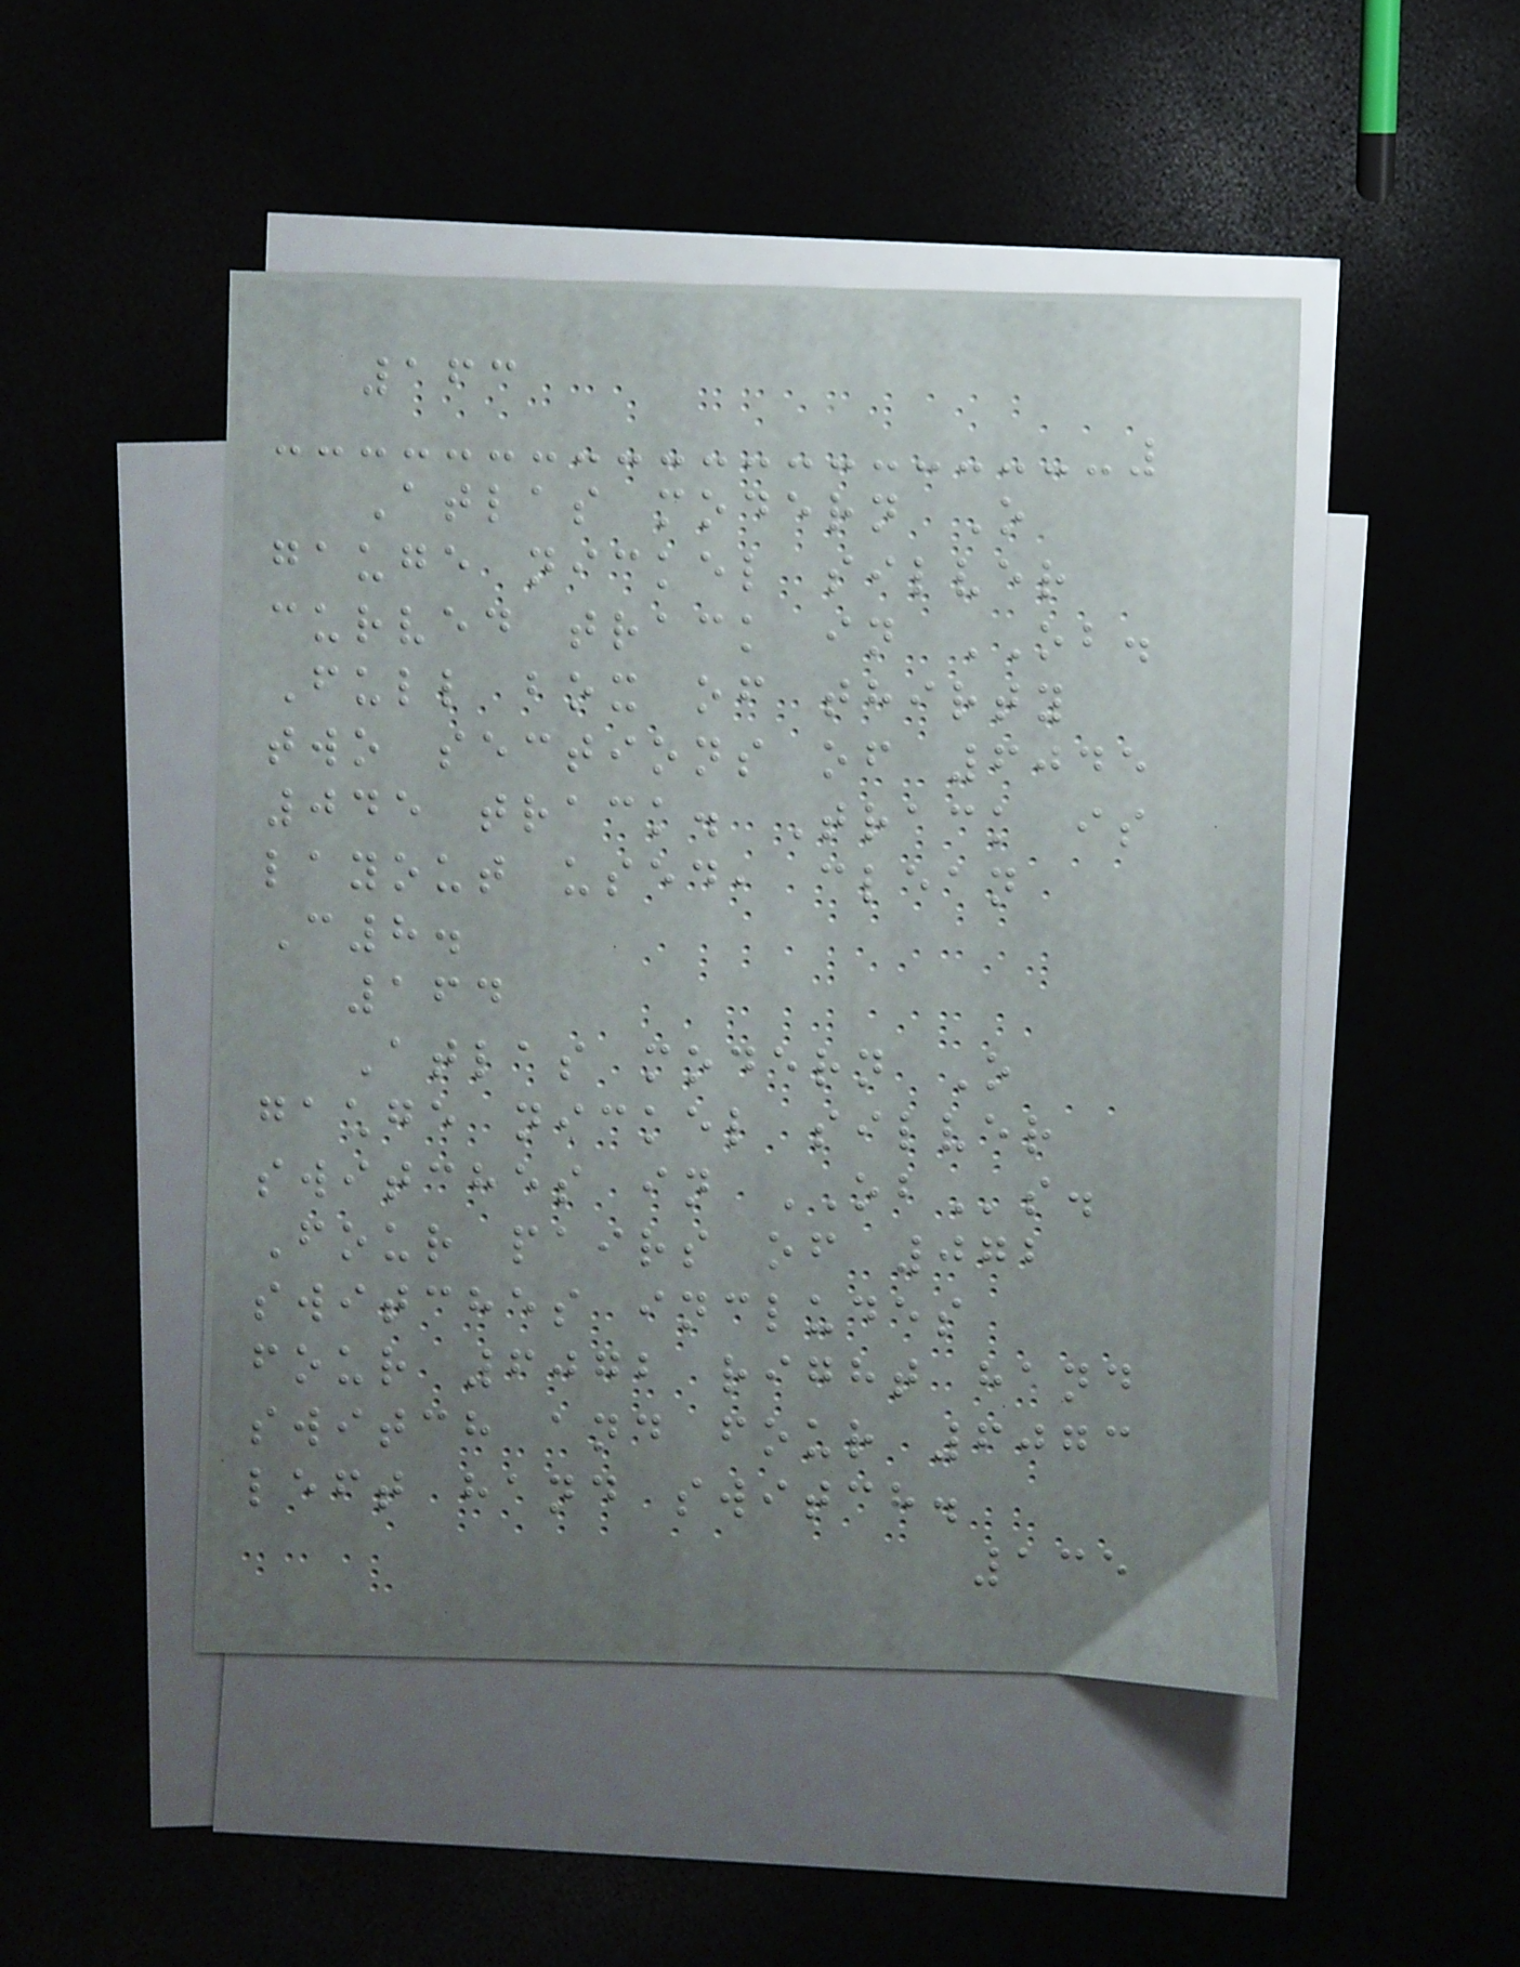163
Atlas modern O
gauge nickel silver
curved track in OB.
Full box of thirty
two sections of 6045
045 track. Track is
layout used, clean
C8.
164
Atlas modern O
gauge nickel silver
switches in OBs.
Four pairs of 072
switches includes
four 6072 right hand
switch and four 6073
left hand switch.
135
